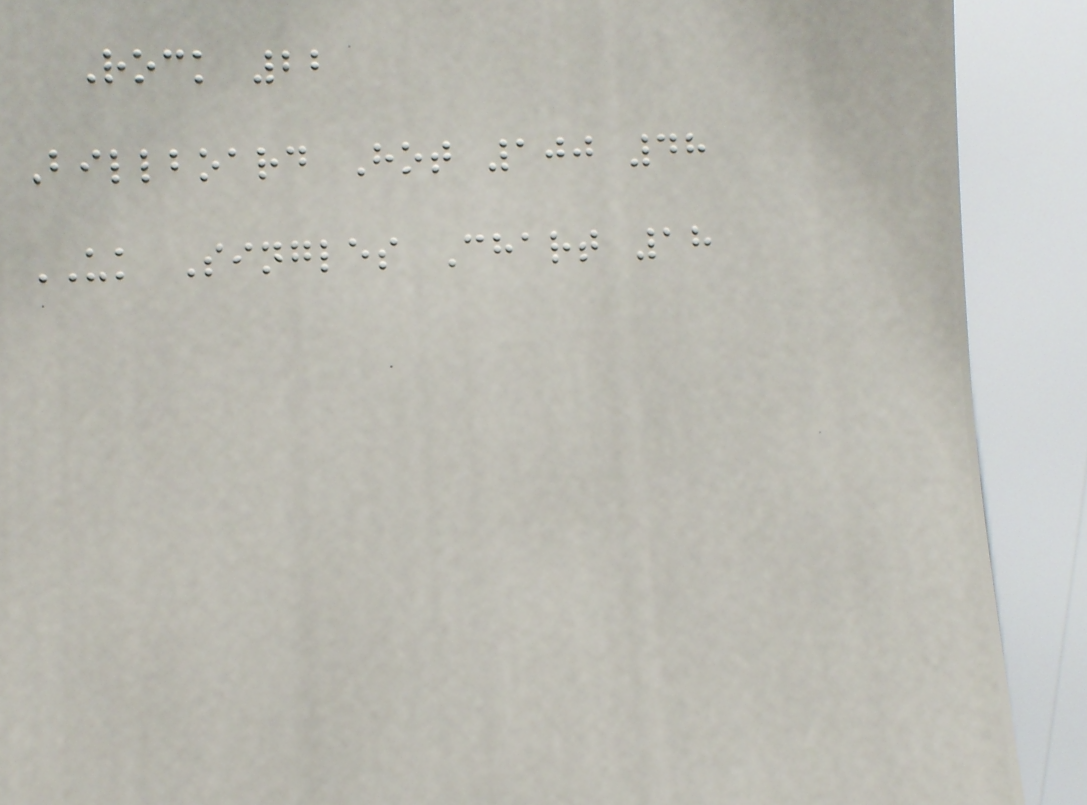Rock 22
Billboard Hot 100 48
UK Singles Chart 18
